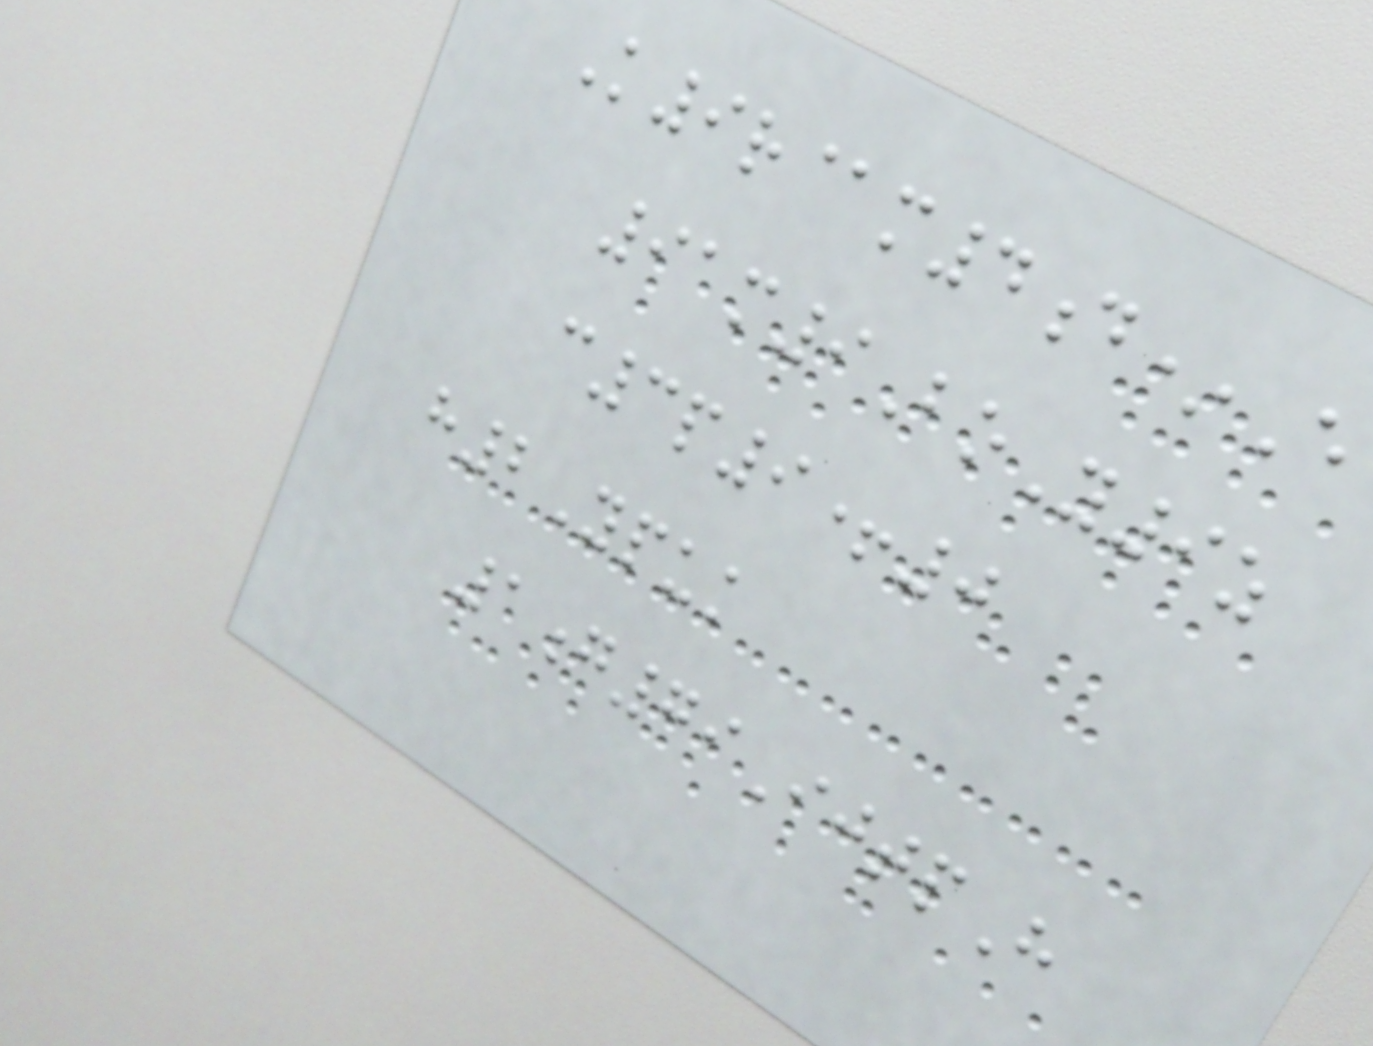K9r@m4d*E
91m9BoY9z
c3p9+0
h2Ypuk
1g79IjtpH
